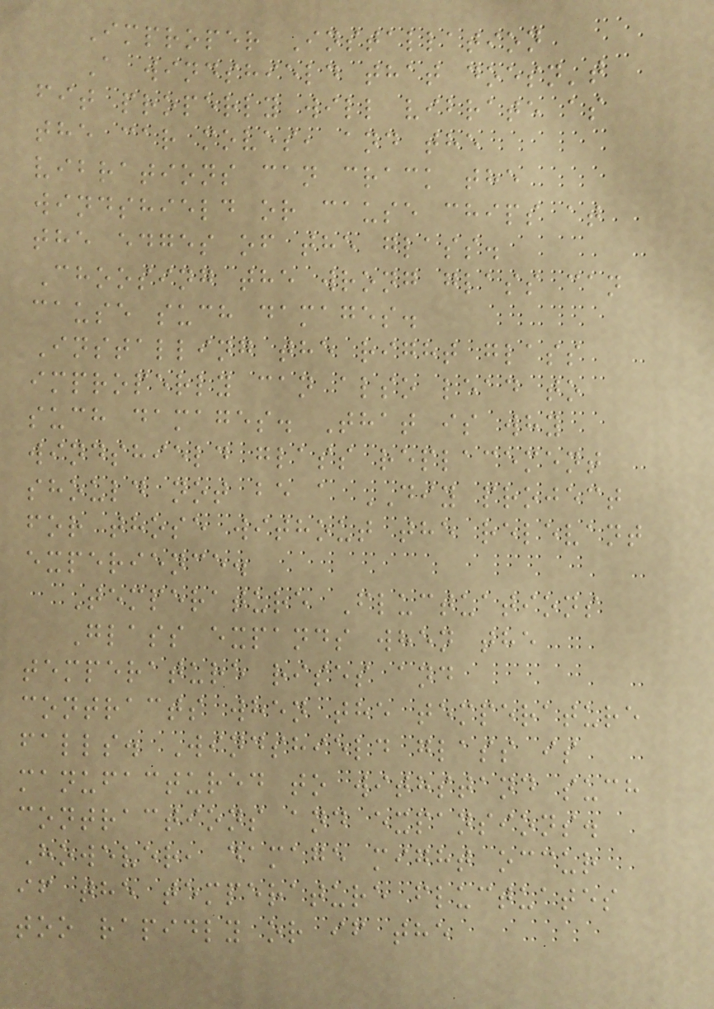Improper Installation
A windshield that doesn't
fit properly will vibrate as
the car moves, and the
vibrations can crack the
windshield or cause chips at
the edges of the glass.
Choosing the wrong glass can
cause such damages.
Installing the right glass
improperly can also lead to
such damages. That is why
windshield glass replacement
should not be a DIY project
for those without the relevant
experience.
Temperature Fluctuations
Glass expands when the
temperature rises and
contracts when the temperature
falls. Windshield glass is
manufactured to withstand such
contractions and expansions.
However, damage might occur
if the temperature fluctuates
too rapidly or if the
